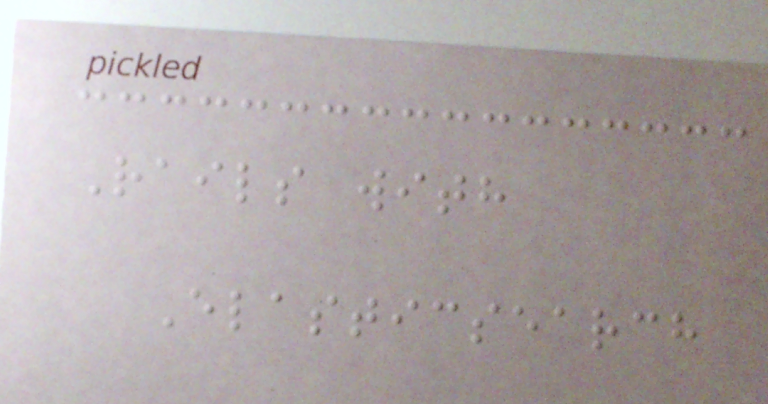Rails with
Elasticsearch
